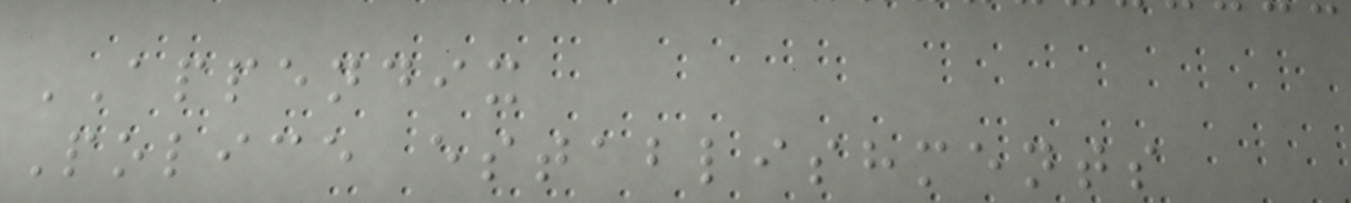APPENDIX
Police establishments
